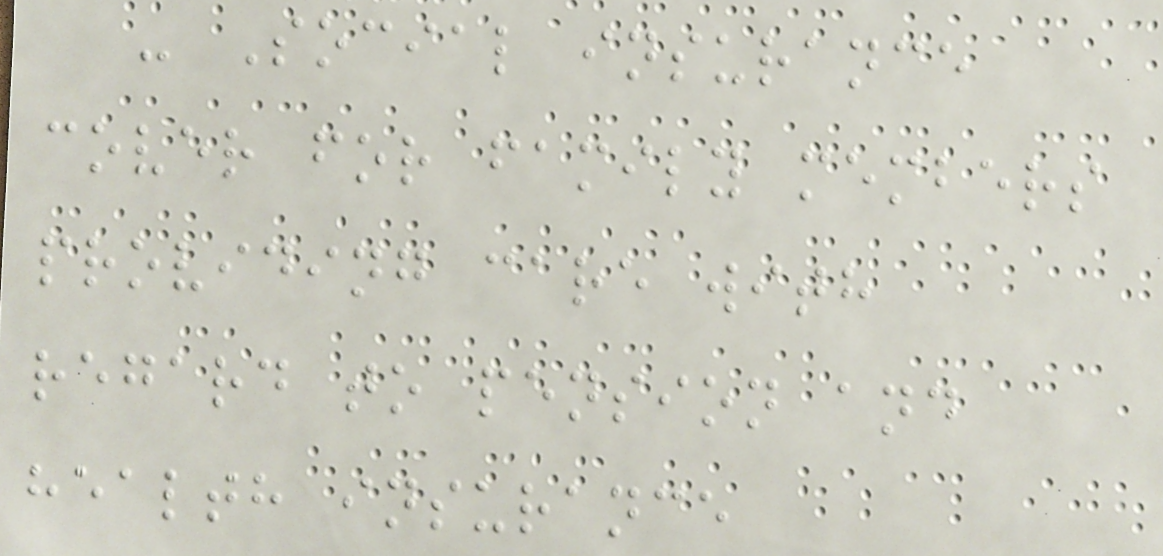- Social insurance
cover for family members
providing care with
regard to pension and
health insurance
